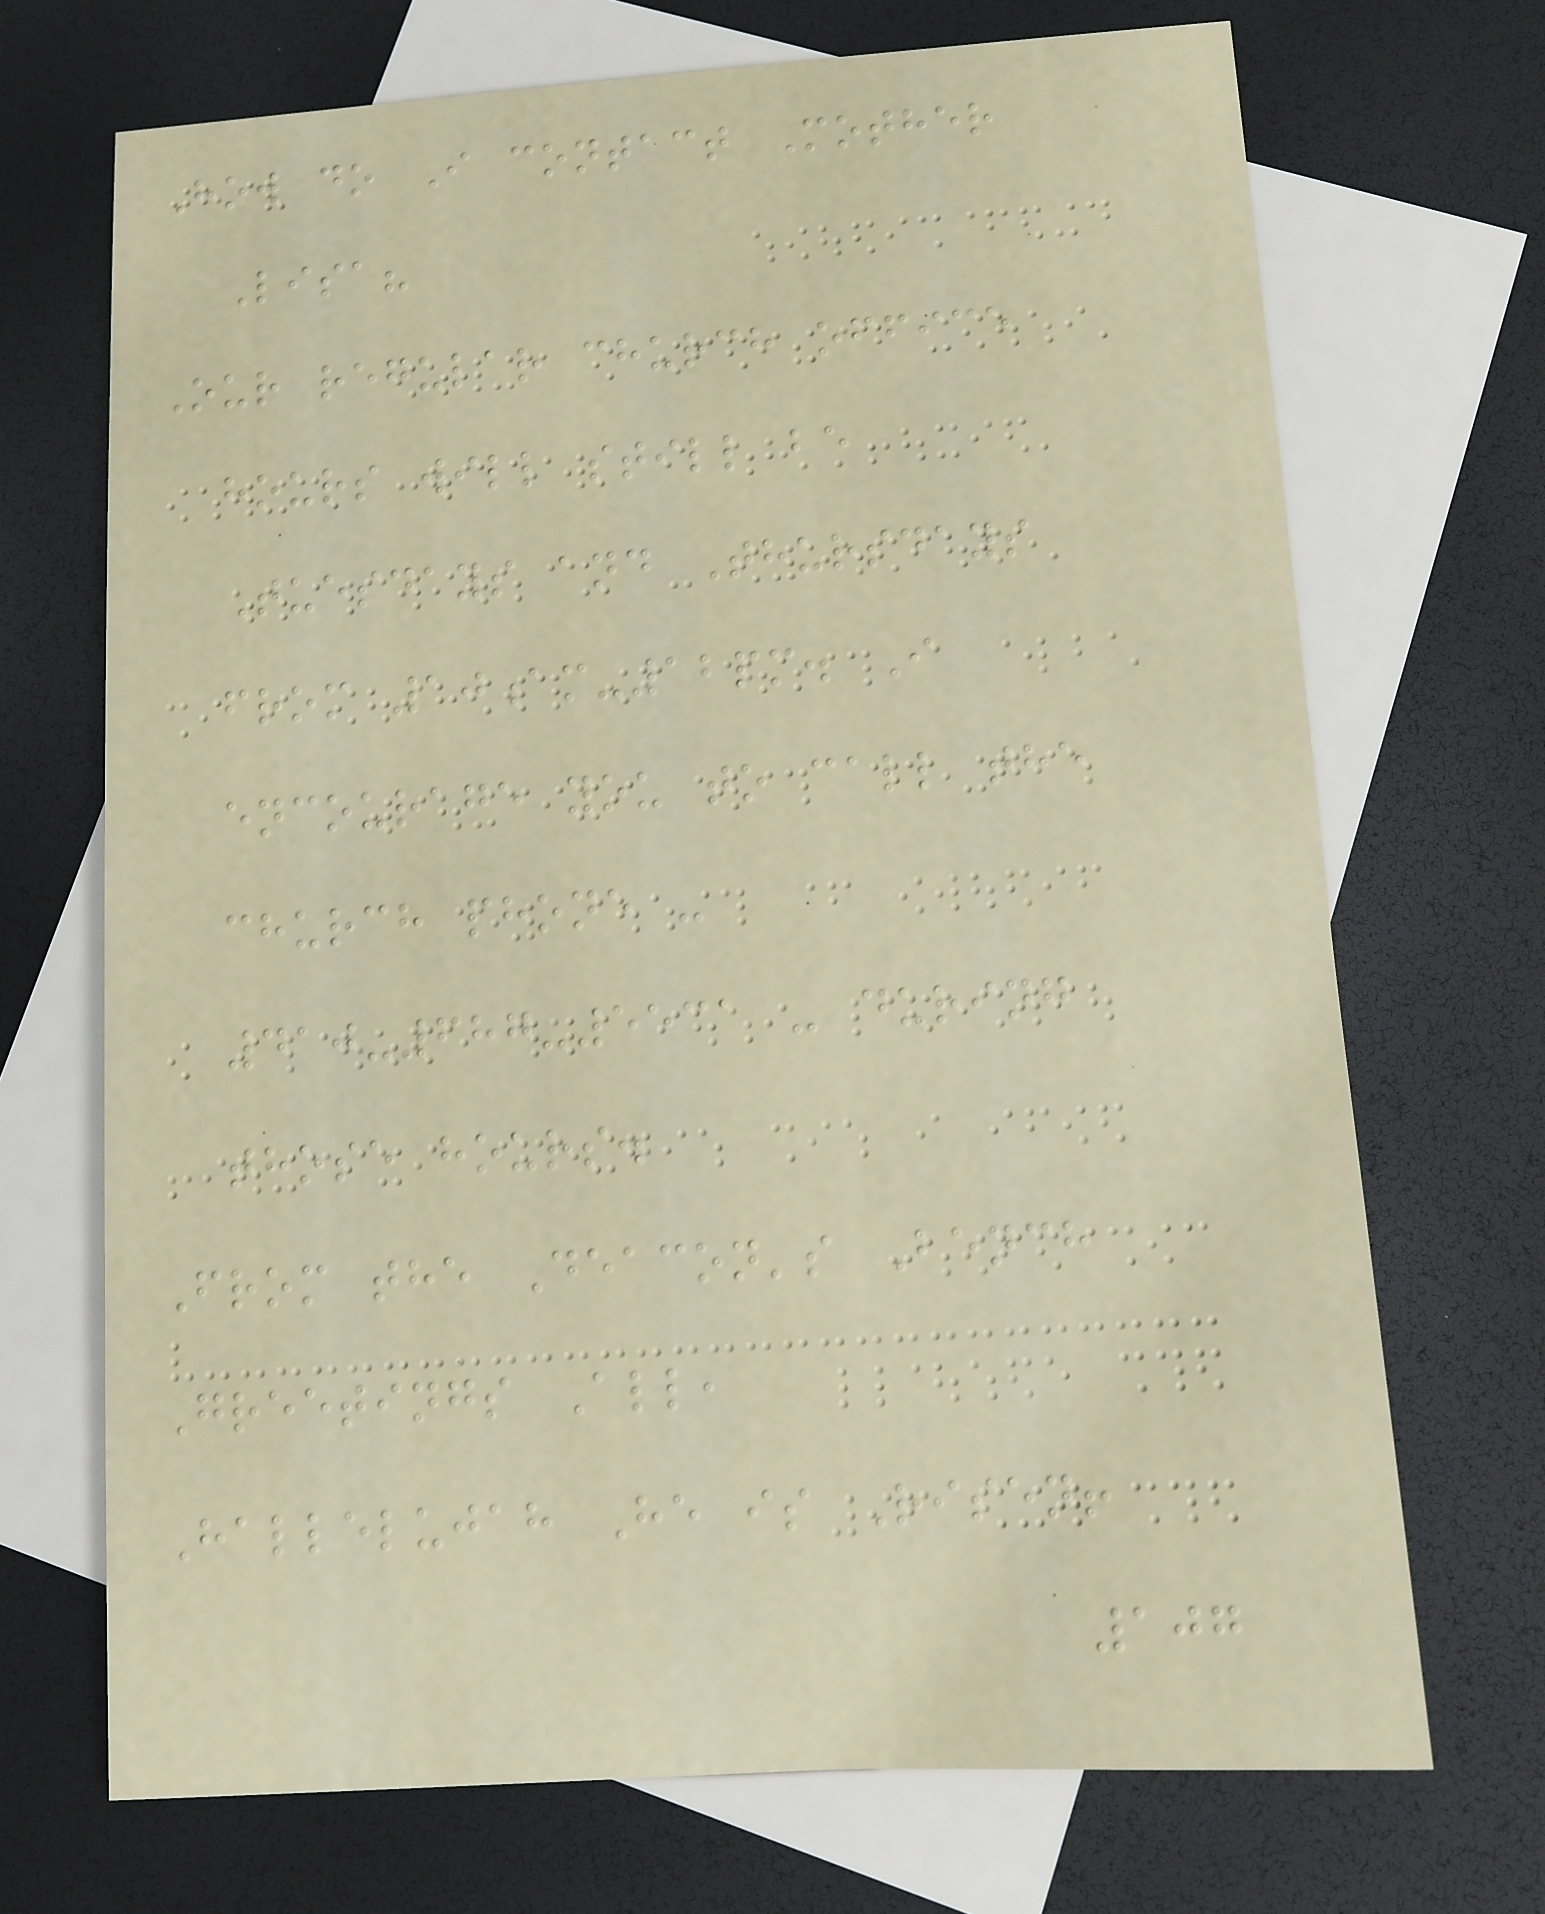How do I contact Mother
Lisa?
Our regular church office
hours will still be
Tuesdays and Thursdays
from 10am-12pm. I
encourage you to call the
church phone -
410-687-5531 - during
those hours.
From the Deacon's Bench
Greetings All,
Hallelujah He is Risen!
107
